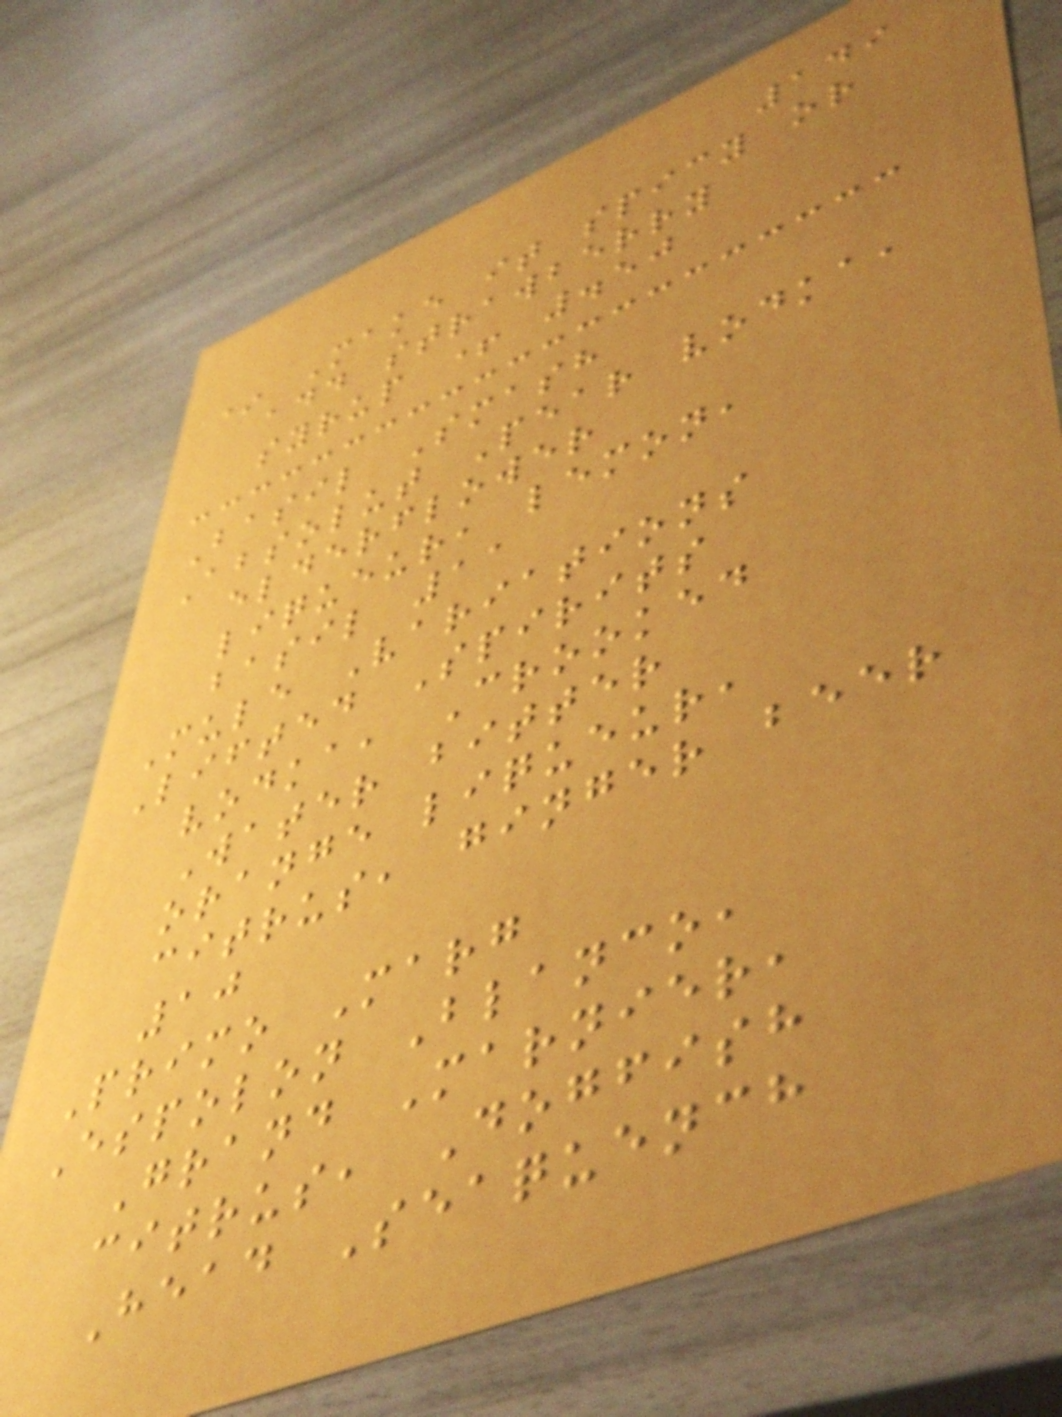149
* Make it spicy or
add strawberry
syrup + .50
Basil Smash
Absolut Pear vodka,
elderflower
liqueur, lemon,
basil 11
Mule Variations
Lifted Spirits
vodka, Crooked
Water bitter
orange liqueur,
citrus, ginger beer
10
Primo Marg
Espolon Blanco,
Grand Marnier,
citrus, Dogfish
Head Seaquench
